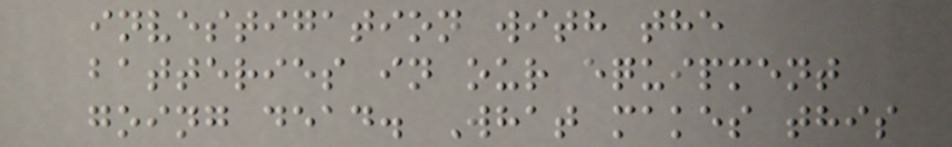investigation with the
batteries in our equipment
going dead. What makes this
